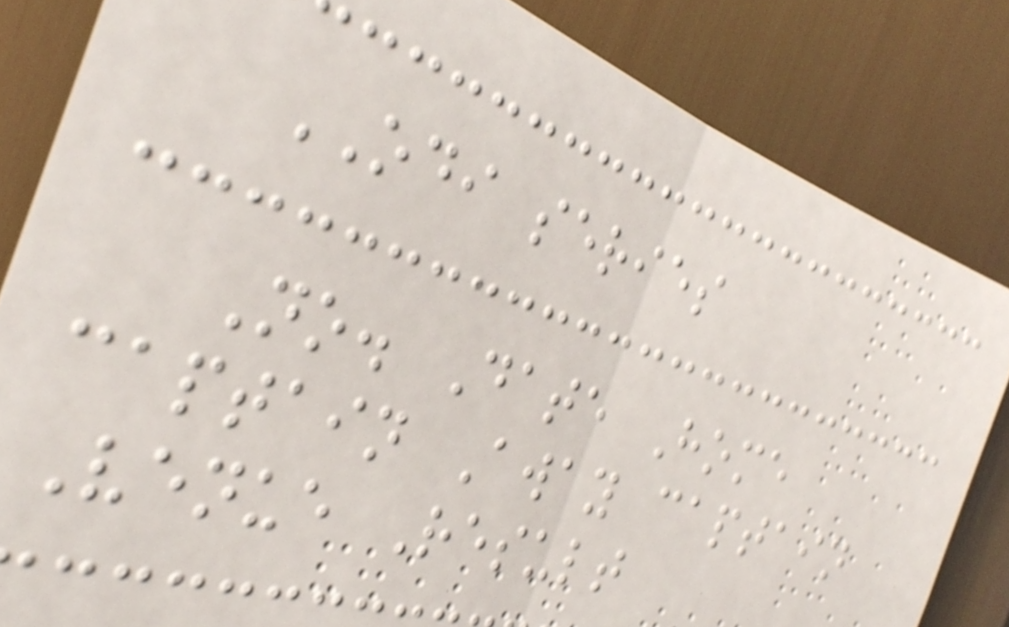ODI series
No. Date Home
captain Away captain
Venue Result
